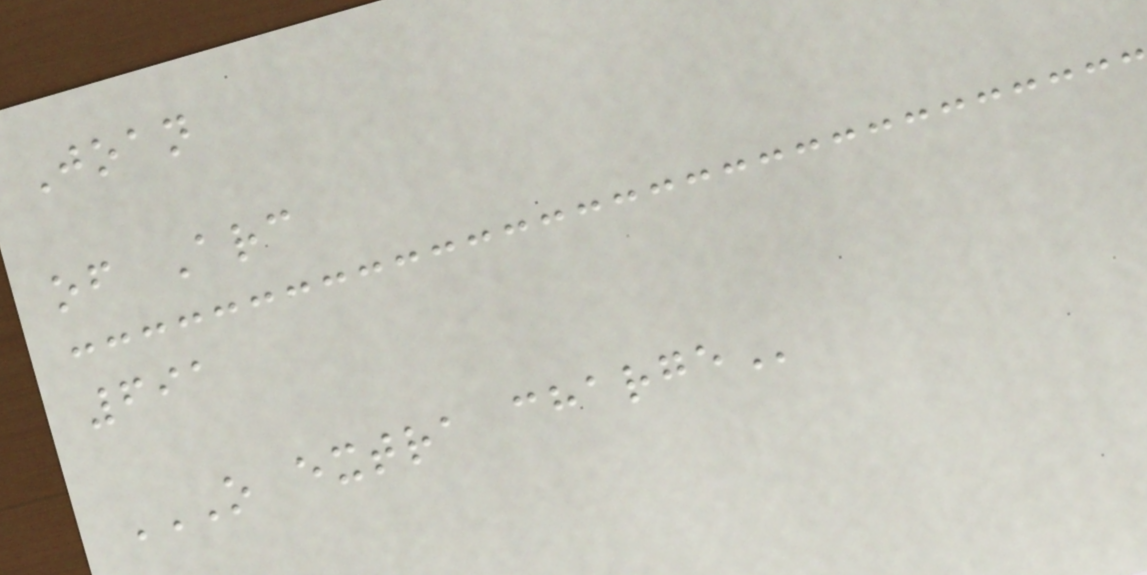Joan
of Arc
691
O EXTRA CHARGE
